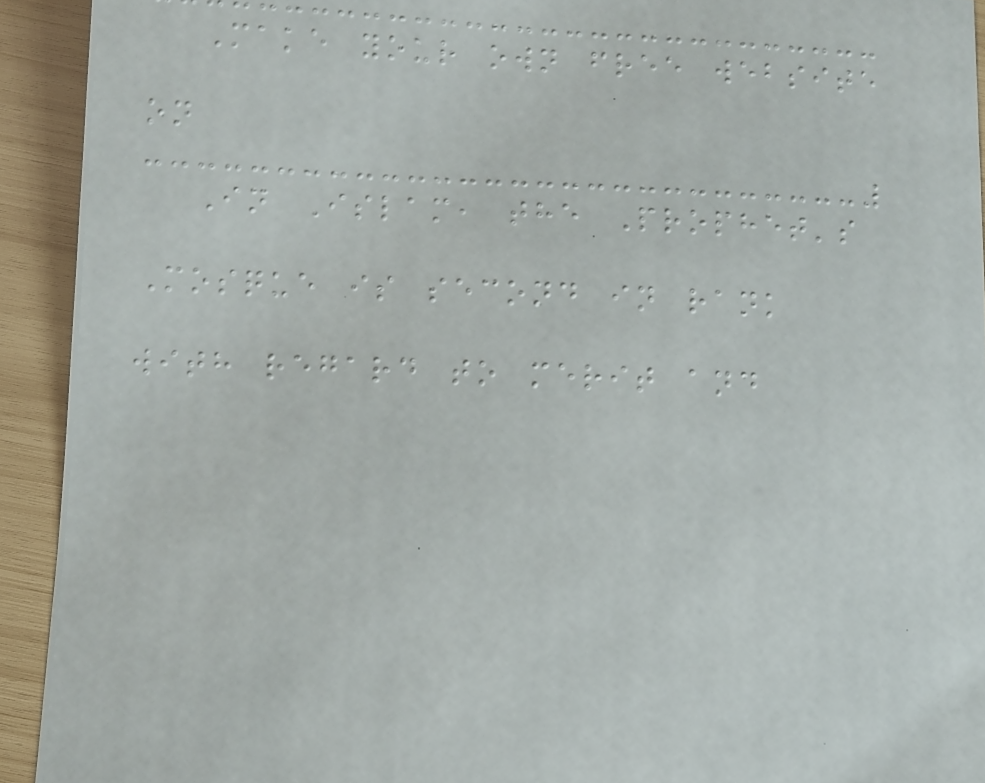Make your own free website
on
In Islam, the Prophet's
Mosque is second in rank
with regard to merit and
